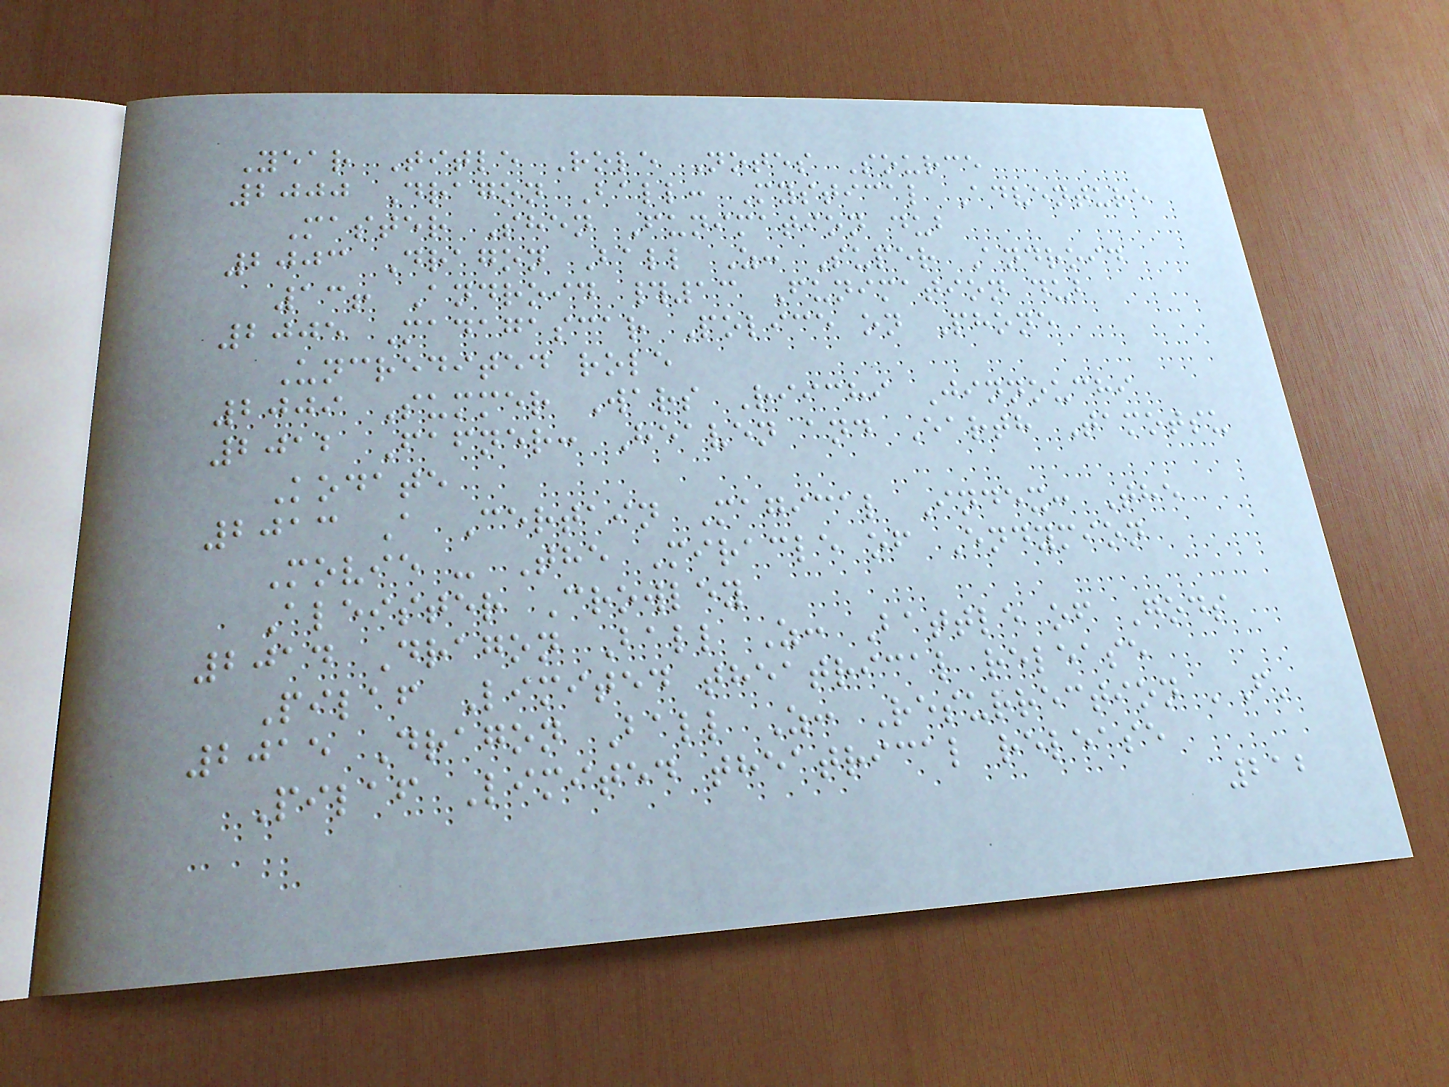Year Title Role Notes Source
2000 Dragon Ball: Mystical Adventure
Master Shen Funimation dub
2003 Dragon Ball Z: Super Android
13! Android #13 Funimation dub
2005 Madagascar Police on Phone
Uncredited role
2009 Summer Wars Riichi Jinnouchi
2012 Fafner: Heaven and Earth Tamotsu
Kodate
2013 A Certain Magical Index: The
Movie - The Miracle of Endymion
Aleister Crowley
2014 Dragon Ball Z: Battle of Gods
Pilaf Limited theatrical release
2015 Dragon Ball Z: Resurrection 'F'
Pilaf Limited theatrical release
212
